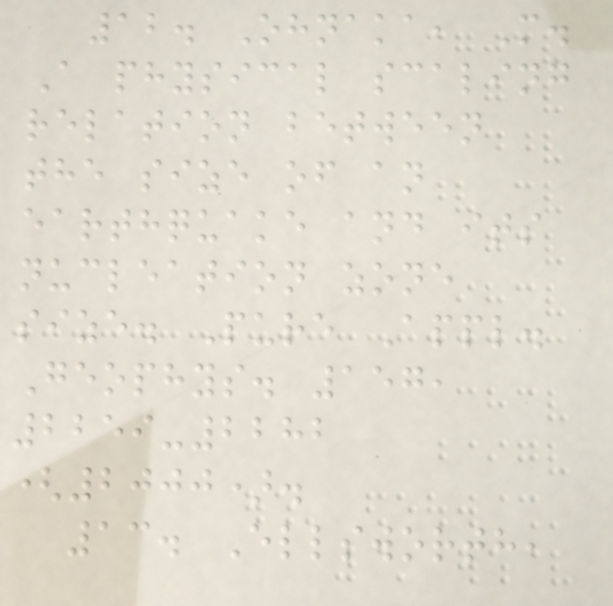12. Ohnaka, M.
A physical scaling
relation between
the size of an
earthquake and its
nucleation zone
size. Pure Appl.
Geophys. 157,
2259-2282
(2000).
13. Ellsworth,
